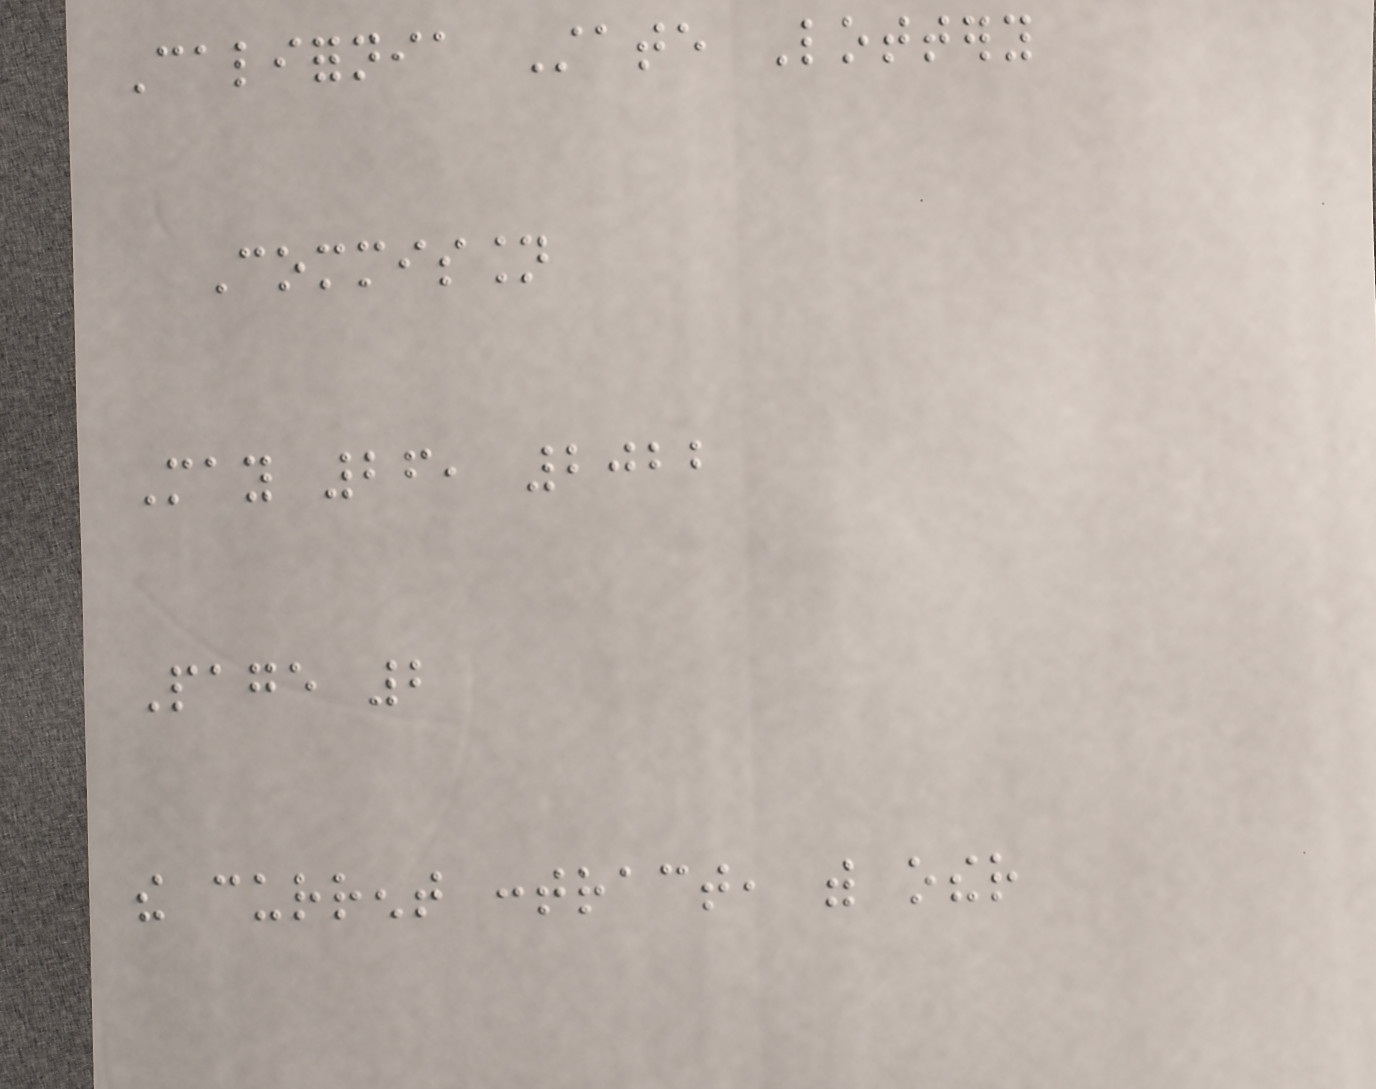California State Lottery
Commission
May 26, 2022
Page 2
the current contract, with other
